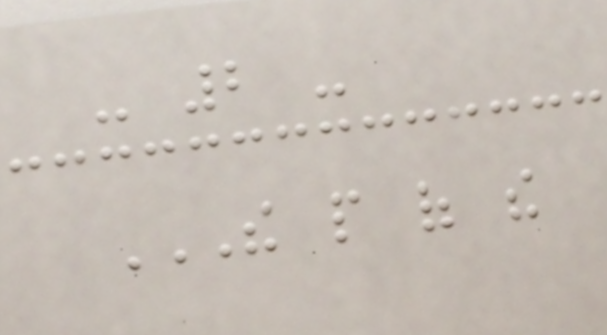- 2 -
THE PEOPLE OF THE
